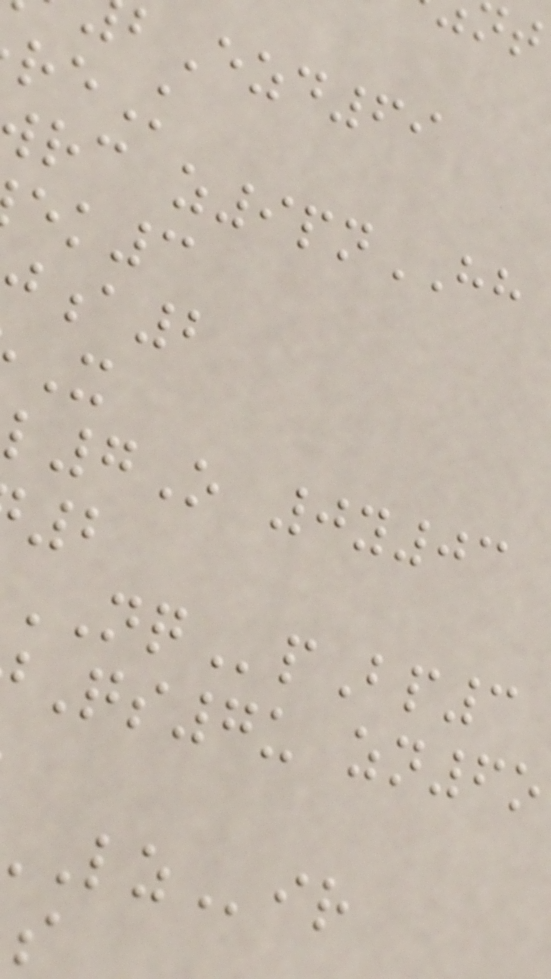Ezd69
reK
rc z9pnHH
7O 0y03
NQpBp3
Qs7u zn6o
